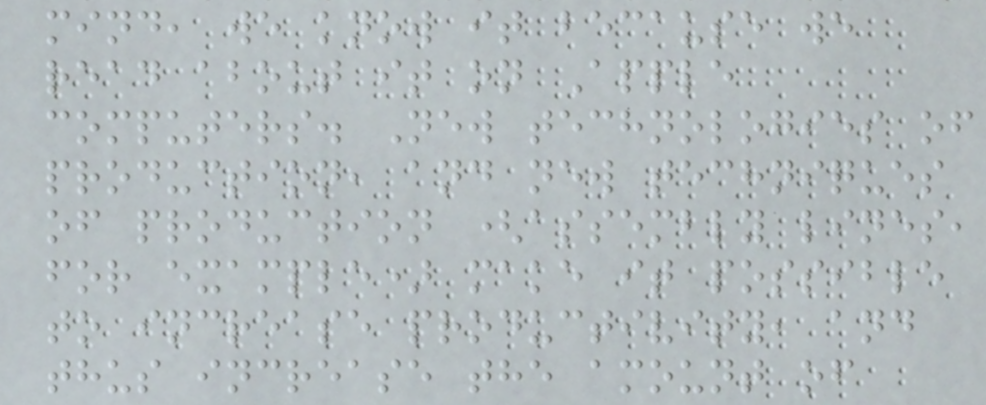mind, we know it because we
read about it on Apple
computers. New technologies of
production, and new techniques
of production (assembly lines,
for example) make it possible
to increase productivity, and
thus increase the amount of
